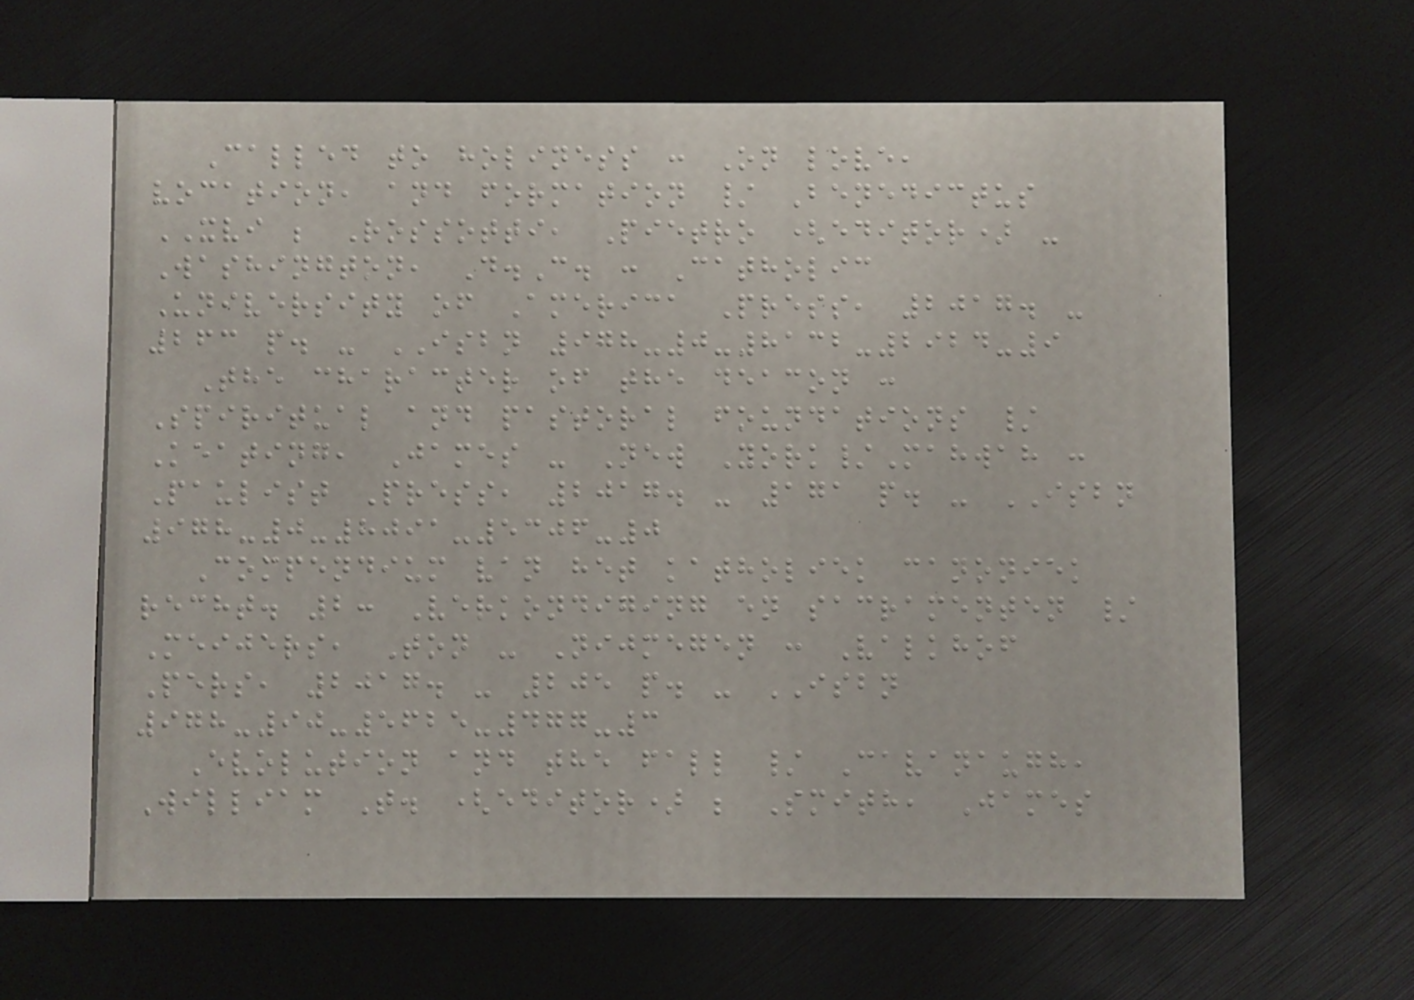Called to holiness : On love,
vocation, and formation / Benedictus
XVI ; Rossotti, Pietro (editor) -
Washington, D.C. : Catholic
University of America Press, 2017. -
263 p. - ISBN 978-0-8132-2924-9
The character of the deacon :
Spiritual and pastoral foundations /
Keating, James - New York/Mahwah :
Paulist Press, 2017. - 171 p. - ISBN
978-0-8091-5306-0
Compendium van het katholiek canoniek
recht. 2: Verkondiging en sacramenten /
Meijers, Ton - Nijmegen : Valkhof
Pers, 2017. - 205 p. - ISBN
978-90-5625-477-3
Evolution and the fall / Cavanaugh,
William T. (editor) ; Smith, James
